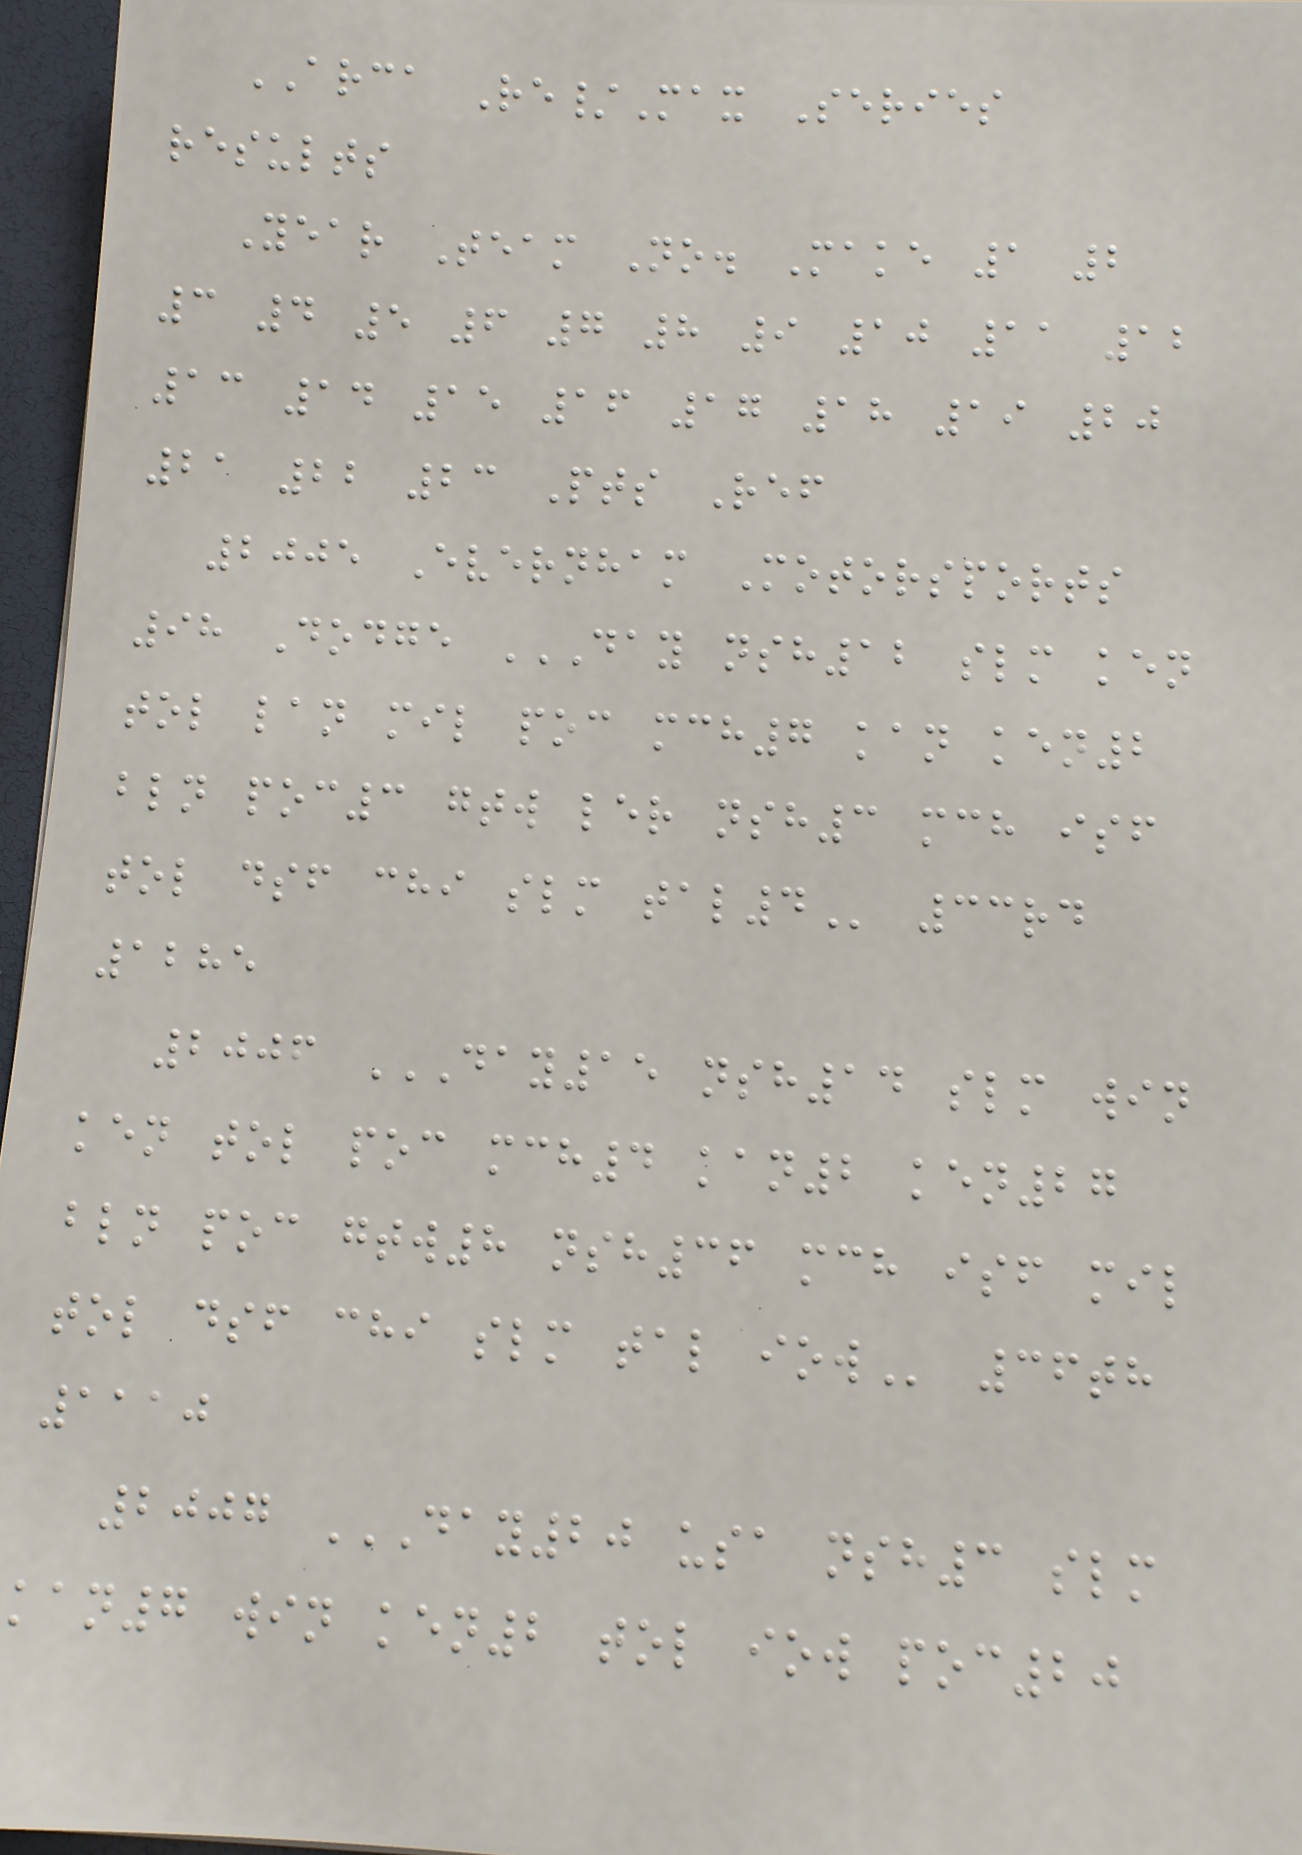ARCA Re/Max Series
results
Year Team No. Make 1 2
3 4 5 6 7 8 9 10 11 12
13 14 15 16 17 18 19 20
21 22 23 Pts Ref
2005 Evernham Motorsports
98 Dodge DAY NSH12 SLM KEN
TOL LAN MIL POC MCH7 KAN KEN2
BLN POC3 GTW LER NSH3 MCH ISF
TOL DSF CHI SLM TAL4 33rd
1285
2006 DAY15 NSH14 SLM WIN
KEN TOL POC MCH4 KAN2 KEN27
BLN POC GTW8 NSH36 MCH ISF MIL
TOL DSF CHI SLM TAL IOW 36th
1110
2007 DAY20 USA NSH3 SLM
KAN7 WIN KEN2 TOL IOW POC20
